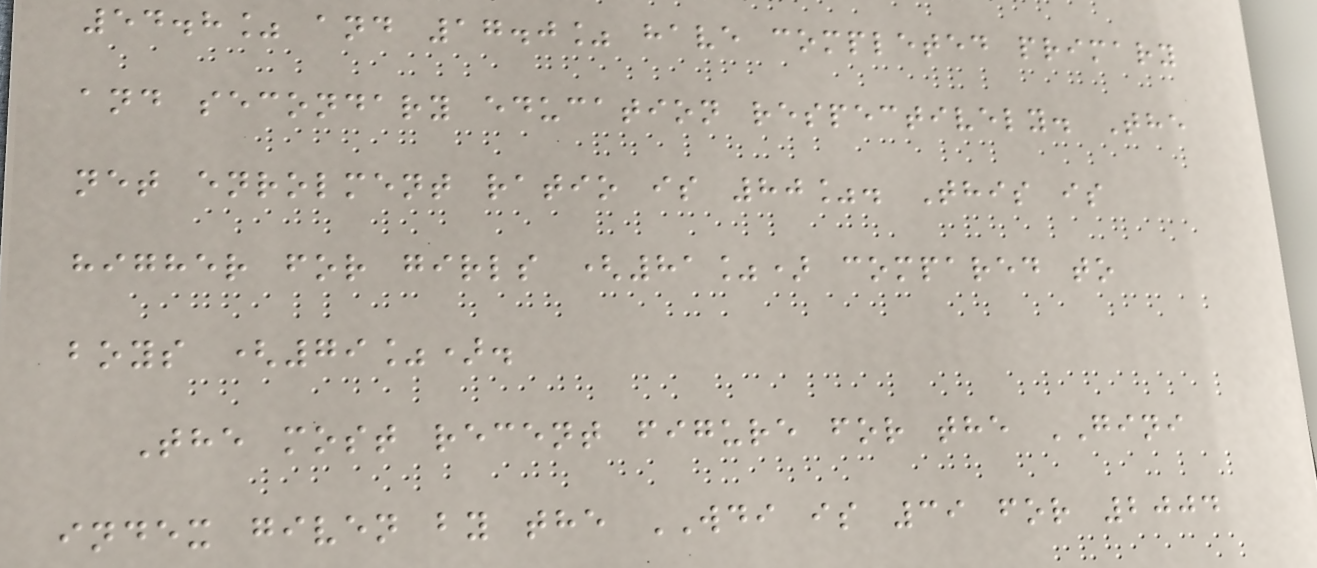54.8% and 17.0% have completed primary
and secondary education respectively. The
net enrolment ratio is 80%. This is
higher for girls (81%) compared to
boys (79%).
The most recent figure for the GINI
index given by the WDI is 39 for 2004
